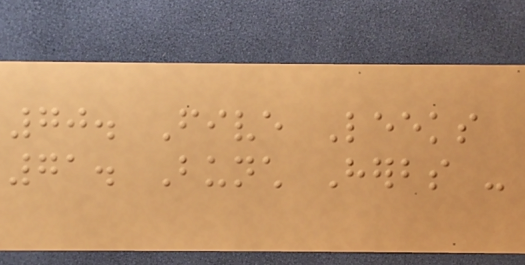70. Five Leeks
71. Bunch Herbs -
